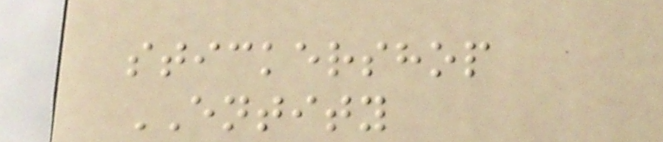stickershop
ENTITY
